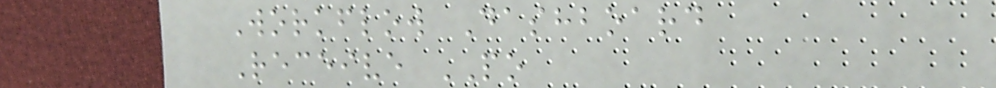Workflow Dashboard
Receive PO
